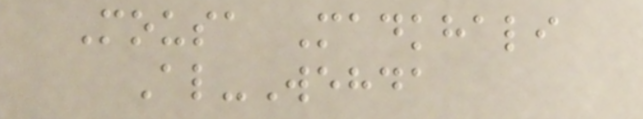Mousa Madkhali
Al-Wehda
